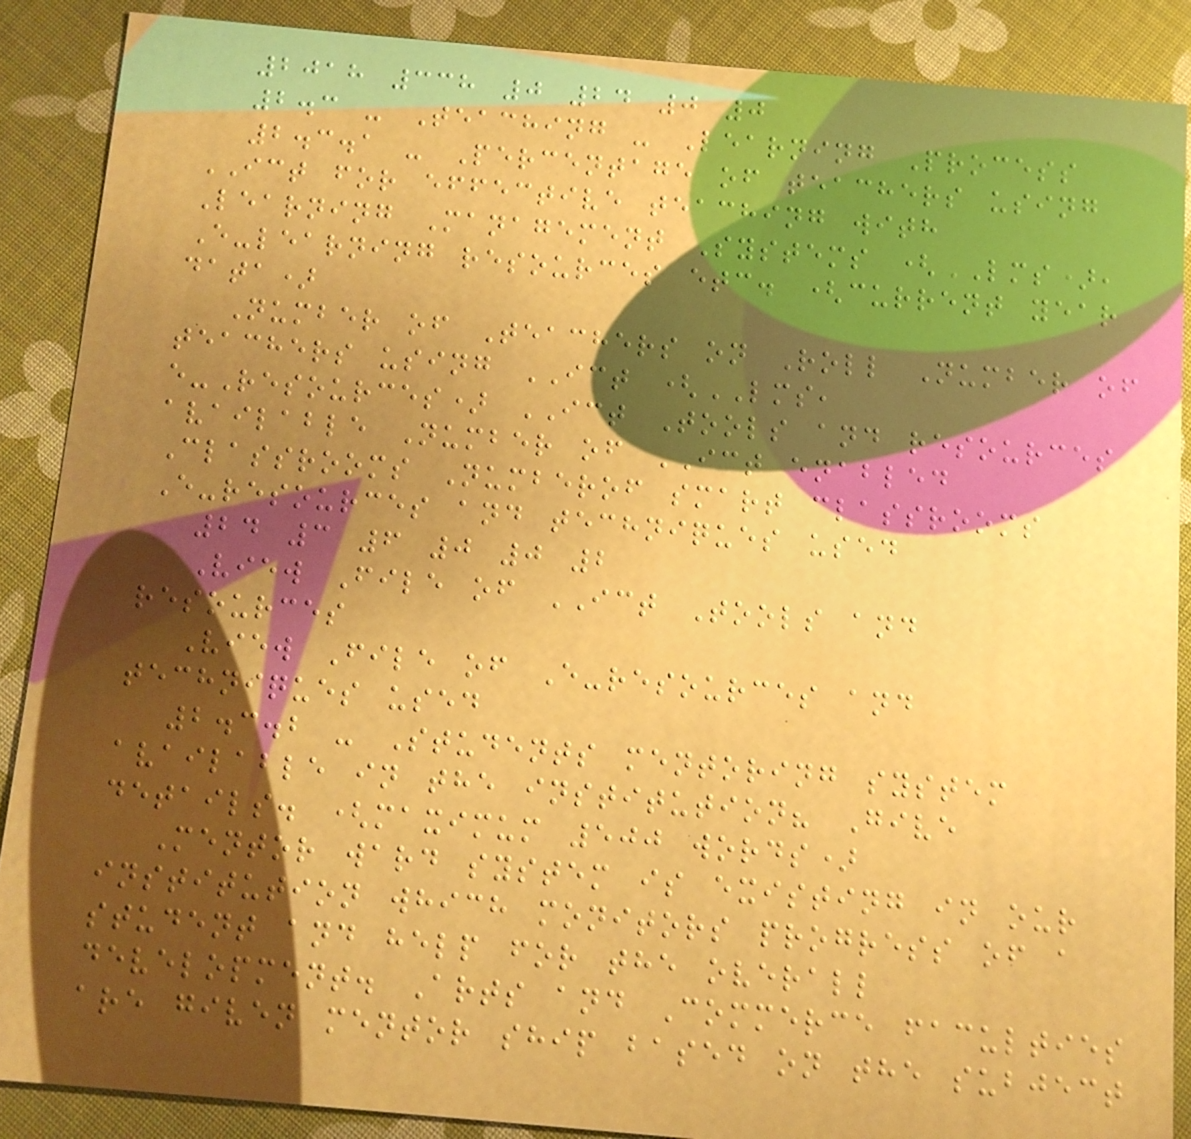2018 338 0 24 0 0
2.3 - Teaching - Learning Process
2.3.1 - Percentage of teachers using
ICT for effective teaching with
Learning Management Systems (LMS),
E-learning resources etc. (current year
data)
Number of Teachers on Roll Number of
teachers using ICT (LMS,
e-Resources) ICT Tools and resources
available Number of ICT enabled
Classrooms Numberof smart classrooms
E-resources and techniques used
24 3 6 0 0 2
View File of ICT Tools and
resources
View File of E-resources and
techniques used
2.3.2 - Students mentoring system
available in the institution? Give
details. (maximum 500 words)
Mentor ward system is existing in our
institution which monitors progress of a
student and help for the overall
development. Arts and Commerce faculties
are given mentor ship based on the subject
